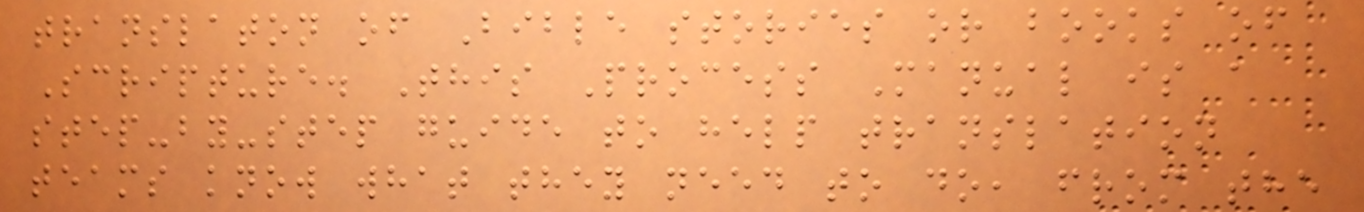translaton of Bible stories or books of
Scripture. This Process Manual is a
step-by-step guide to help translation
teams know what they need to do, from the
